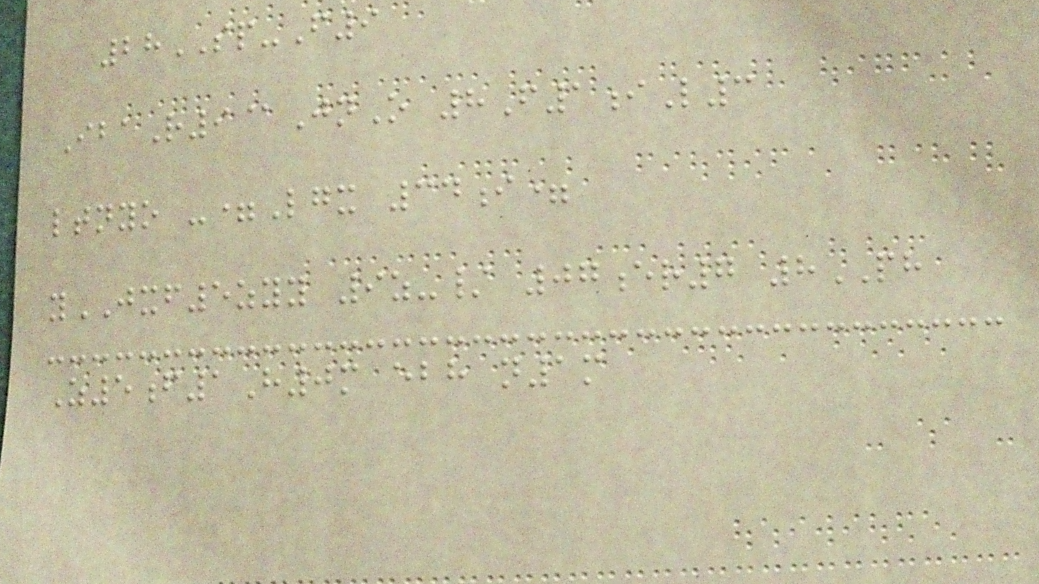28SP-F9
IbaR9@JnO 8F1iL3
ltnyo -=Lgx 34i=
yJXF5zyy 9z-/ 07er7 8PH
Z5f1H0m ebh n1m
